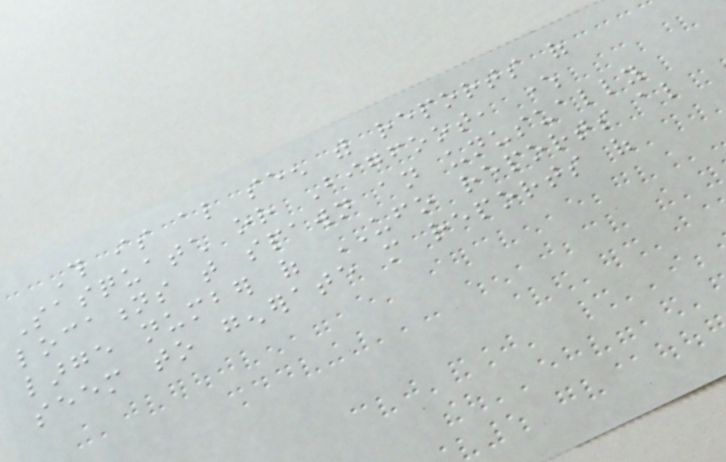This is also seen with reports of
Sasquatch or Bigfoot, where
locations that spawn an unusually
large number of UFO reports also
seem to generate more reports of
